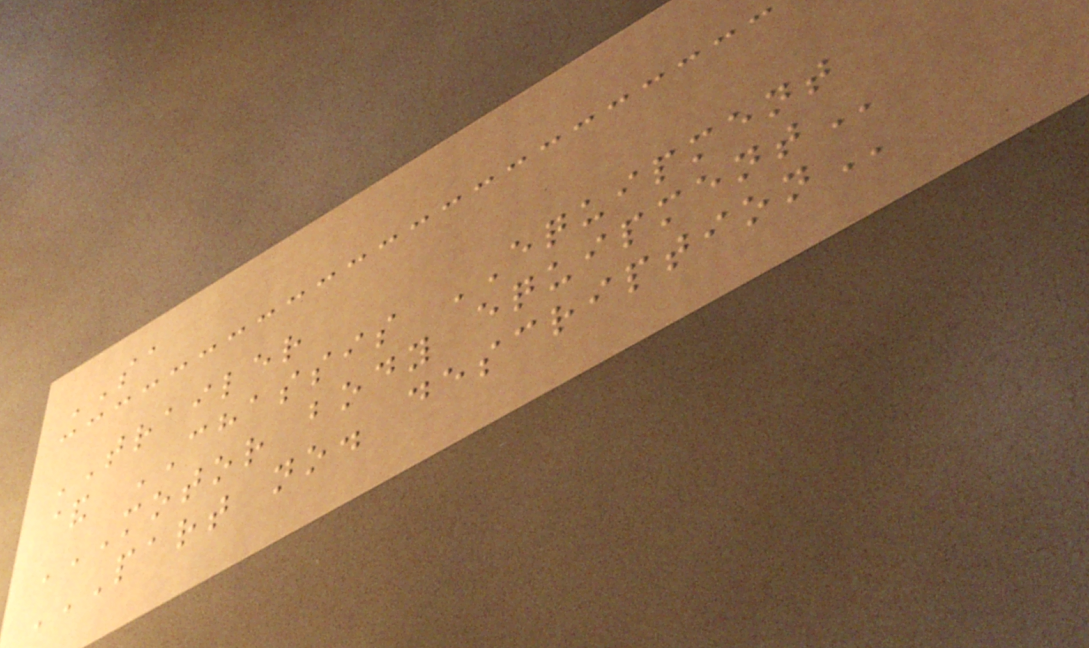SA
TRAILER
& CHASSIS EQUIPMENT
MOTOR BODY EQUIPMENT
PART NO. DESCRIPTION
